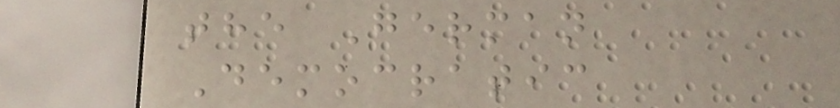the German
Democratic
